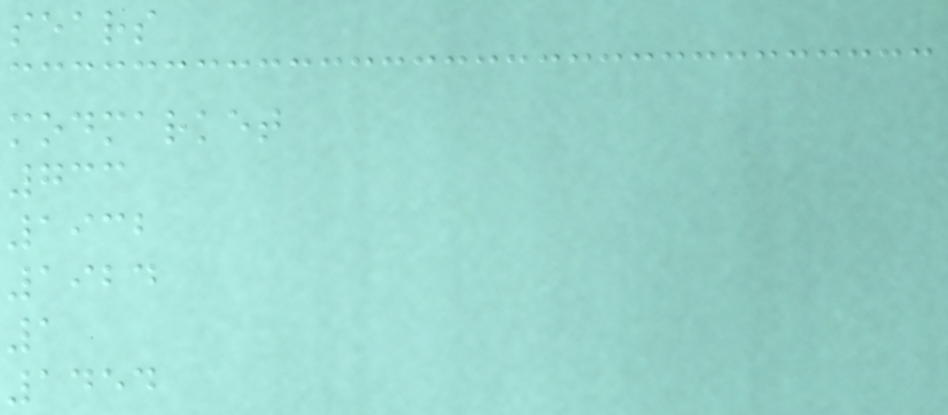sears
modmarket
733
1932
1924
1
1454
